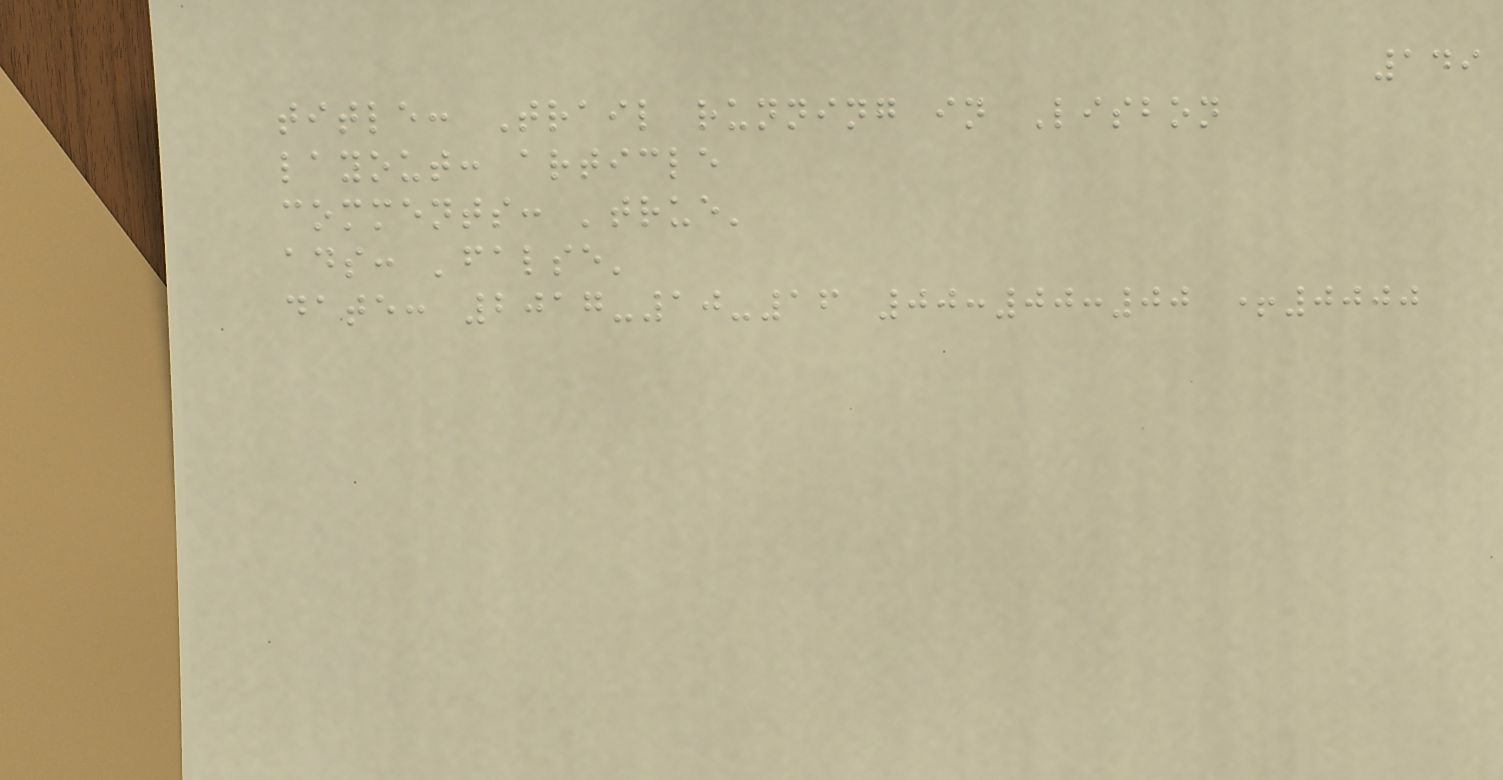149
title: Trail running in Lisbon
layout: article
comments: 'true'
ads: 'false'
date: 2017-10-16 00:00:00 +0000
